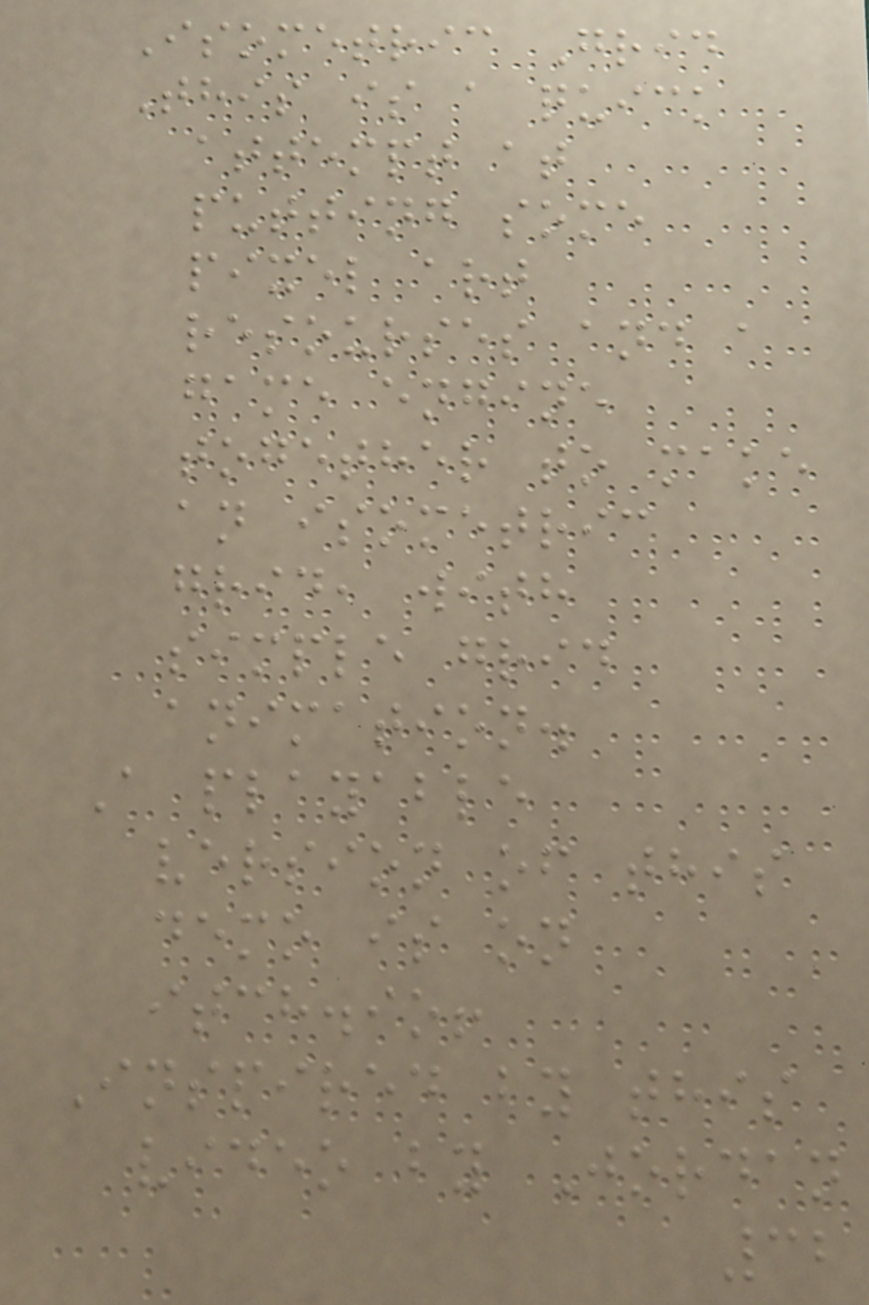Isometric Grid
This is a quick
attempt at
putting some
pixel art
resourses and a
game engine
together to make
an isometric
grid, with
simple grid
animation.
A playable
version of this
demo is on
itch.io!
Inspired by this
video by Jordan
32
